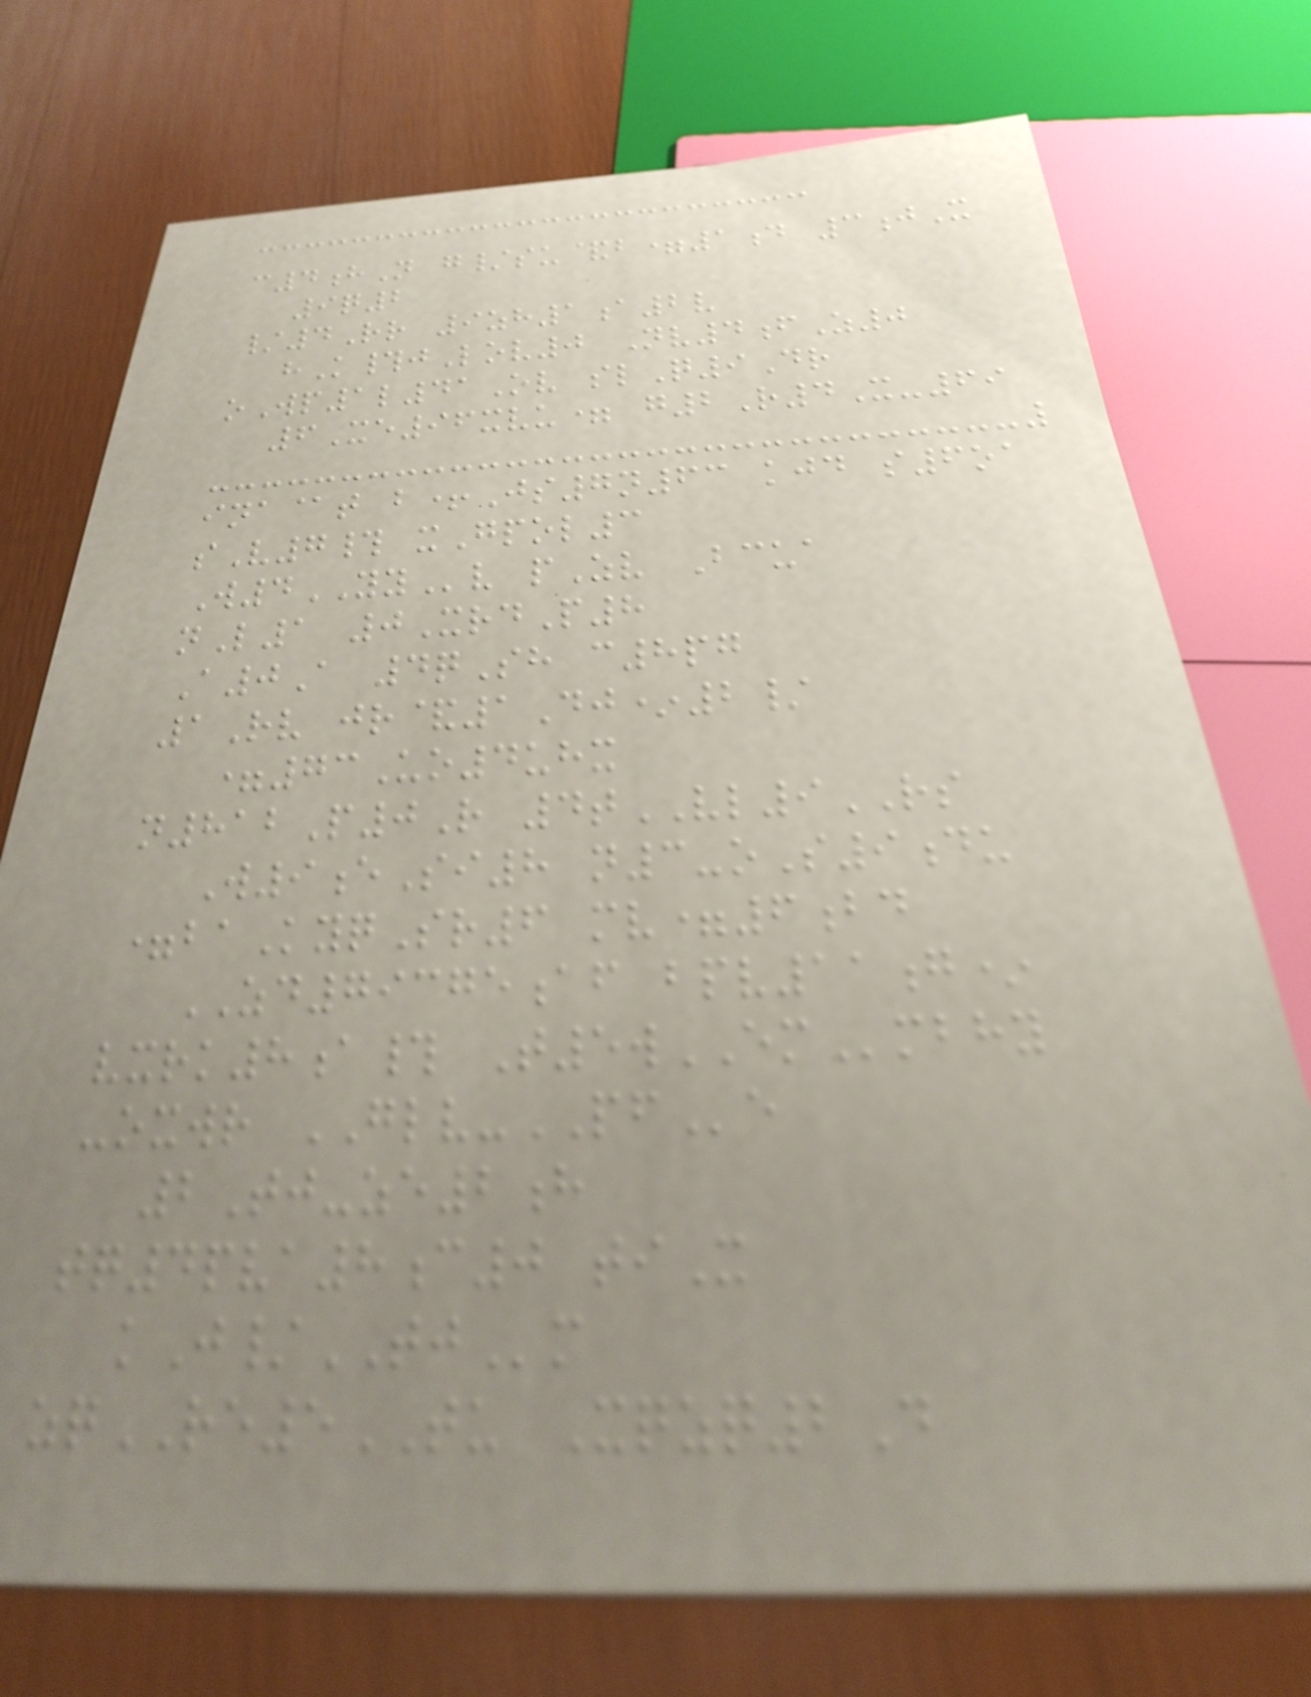c4hN g/su&b=1d 3jX
9q2
/4Rr 9zh1a2v
hK#jLov0 Nv4fZ0
oWp1l41Ov slQ9Dr
6Xe96xvu= g2R4X-69
ina@t b+Js7n63 kjd s6oa
sV7# xGpol3
W4YYv pZv Bcua
nL1 0XrdP8
A0A 4qSh c8pg
1Rv jr&1Dj*2/
=73Uo4uhx
n812P0R 4tVL9RS
W9eSi8 n3-oS9du
=baKyqSr6 mv=6bd
ZD79375af bpv11g*
vxrk8a# T5wEMmbhy
-oxwr GLV-PFe
2Tj-ze2h
tq4pva8c0 tiX
kJ/TJm
zqRE5TU Xqzq2D
